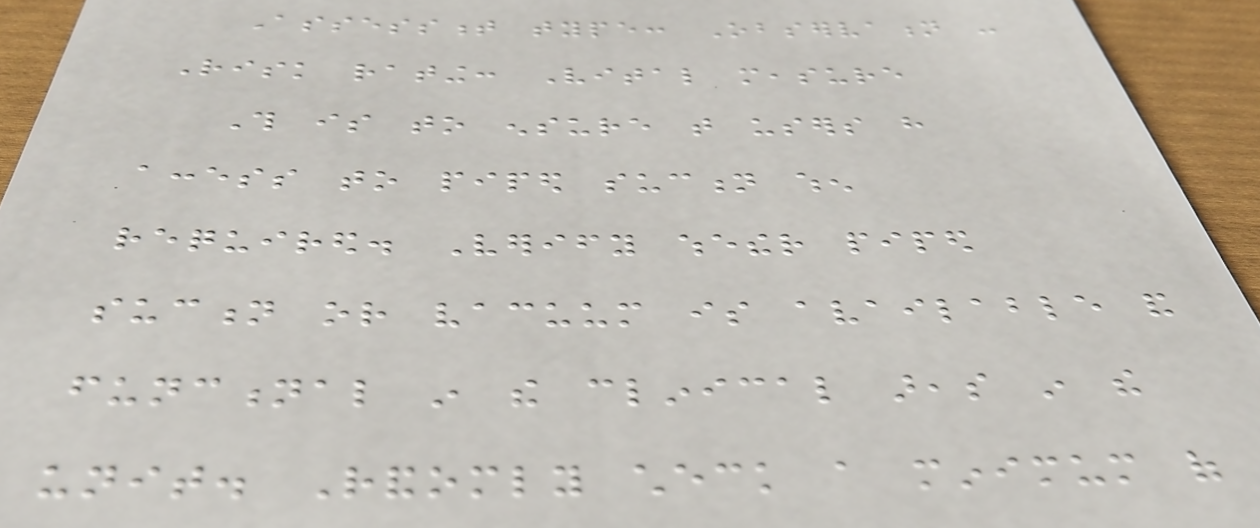Assessment type: Observation -
Risk rating: Vital measure
This is to ensure that users have
access to piped suction when
required. Verify whether piped
suction or vacuum is available and
functional in the clinical areas in the
unit. Randomly check a minimum of
